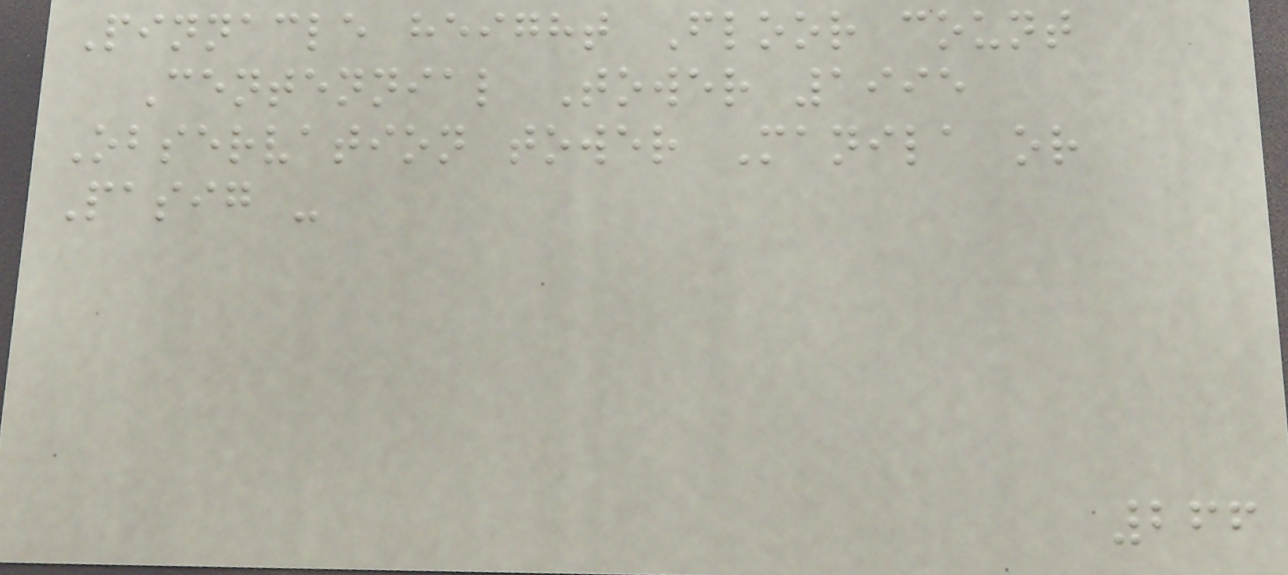Pinnacle height Floor count
Centennial Tower 1995
Observation tower Manila or
Pasig -
266
